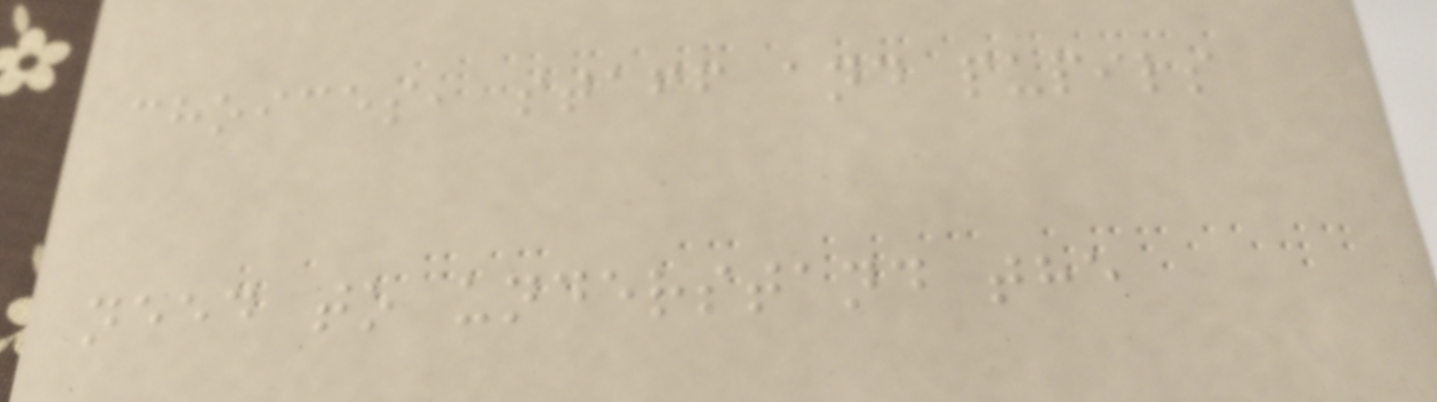choices, staff and pupils
need to understand the
